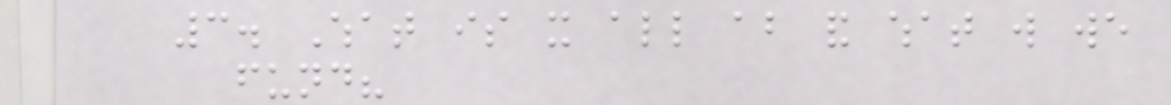3. What is it all about and what will we
fund?
